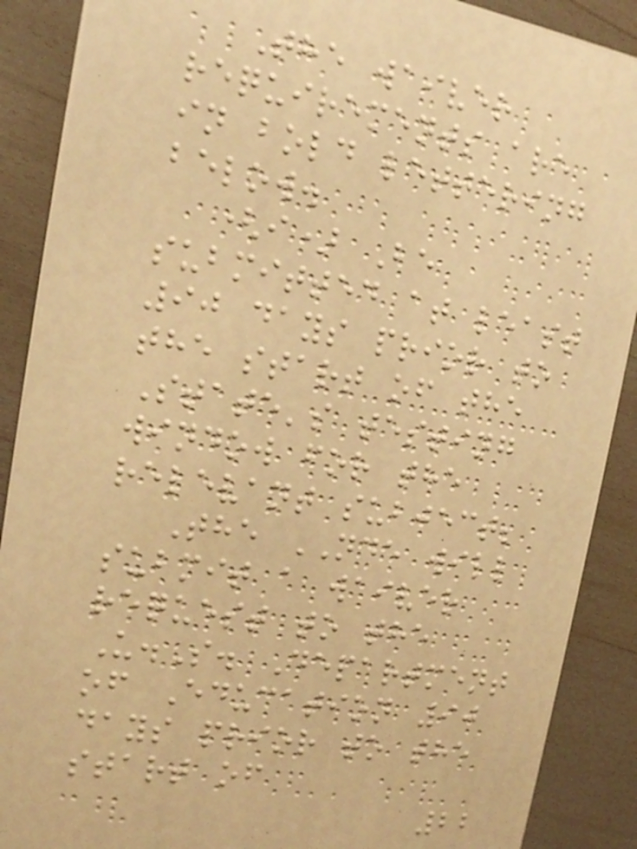The waiver
requirements are
in bold lettering
below.
(i) Be
submitted at least
90 days prior to
the start of the
State's testing
window for the
relevant subject;
The NDE will
submit a waiver
request to the
U.S. Department
of Education 90
days prior to the
start of
22
